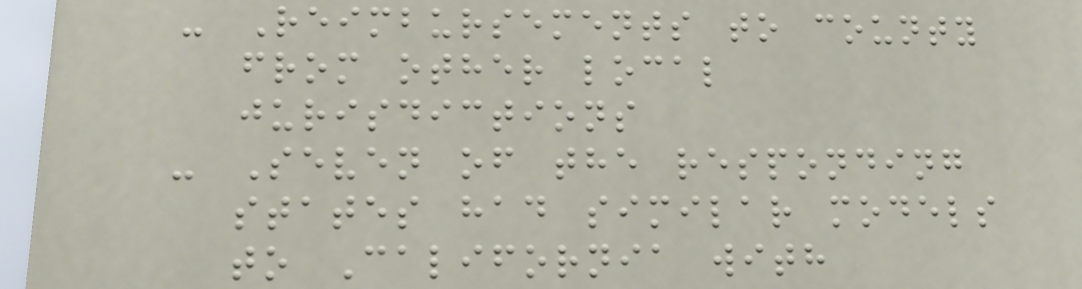- Reimbursements to county
from other local
jurisdictions
- Seven of the responding
states had similar models
to California with
